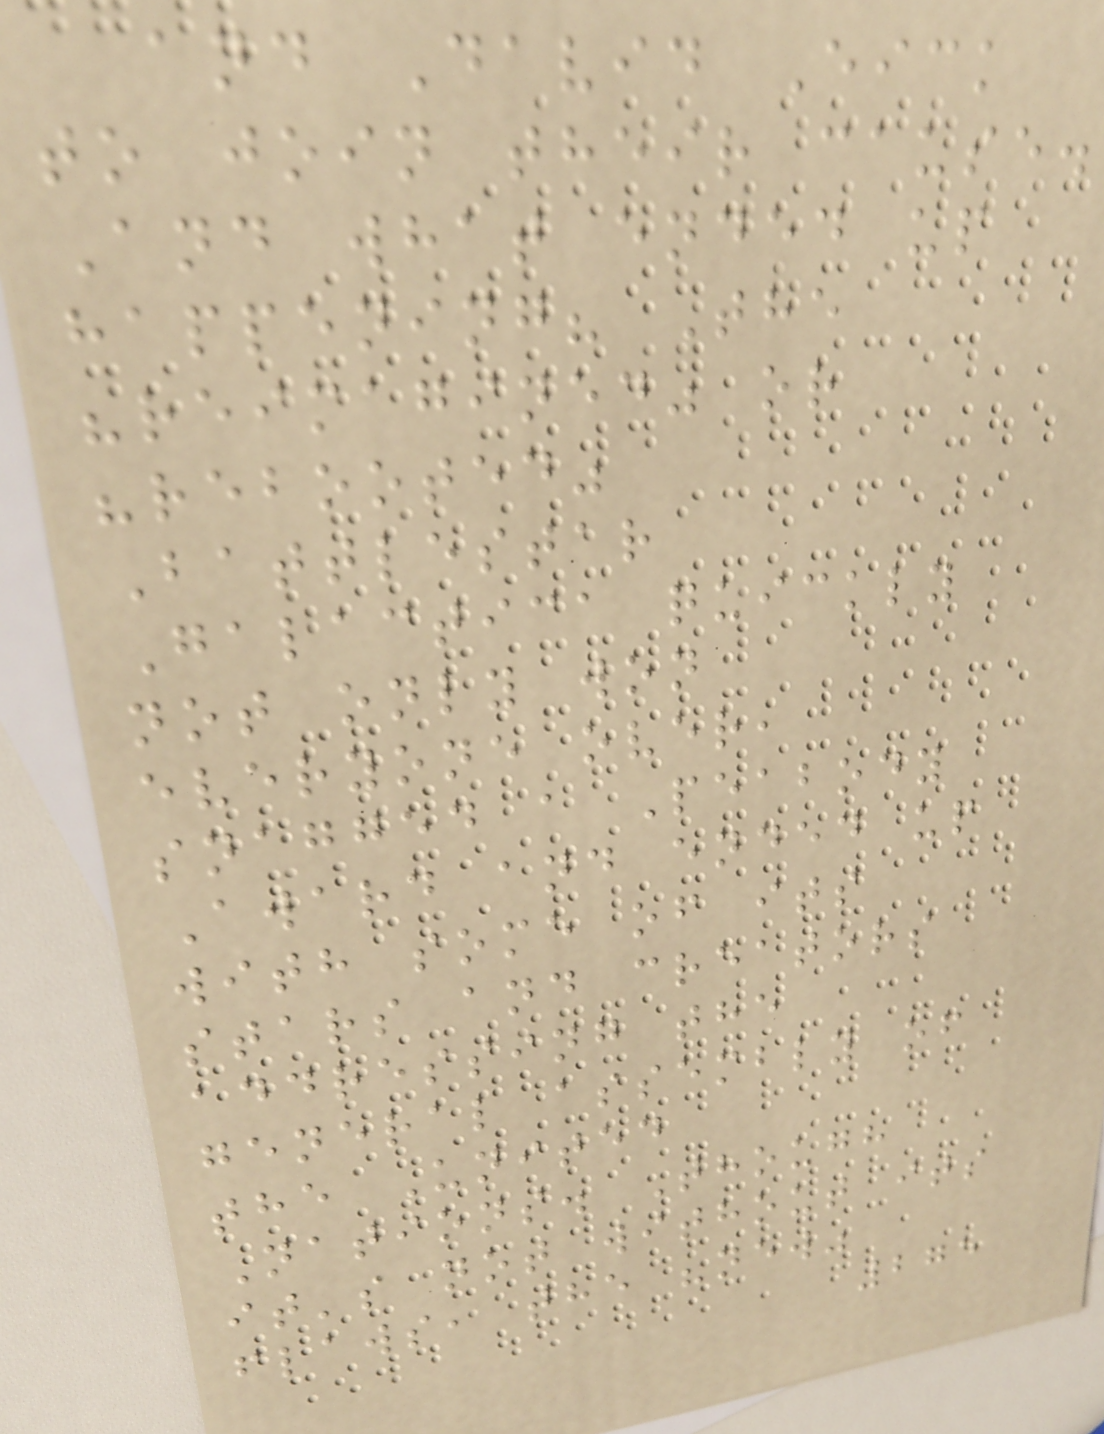and David Eick
to join their cause.
And what ended up
happening? The
"reimagined" or
"rebooted"
Battlestar
Galactica quickly
not only won
everyone over,
snagged a Peabody
Award and ended up
with some of its
stars and creators
addressing the
general assembly of
the United
Nations. Though
it's not without its
flaws, the "new"
275
